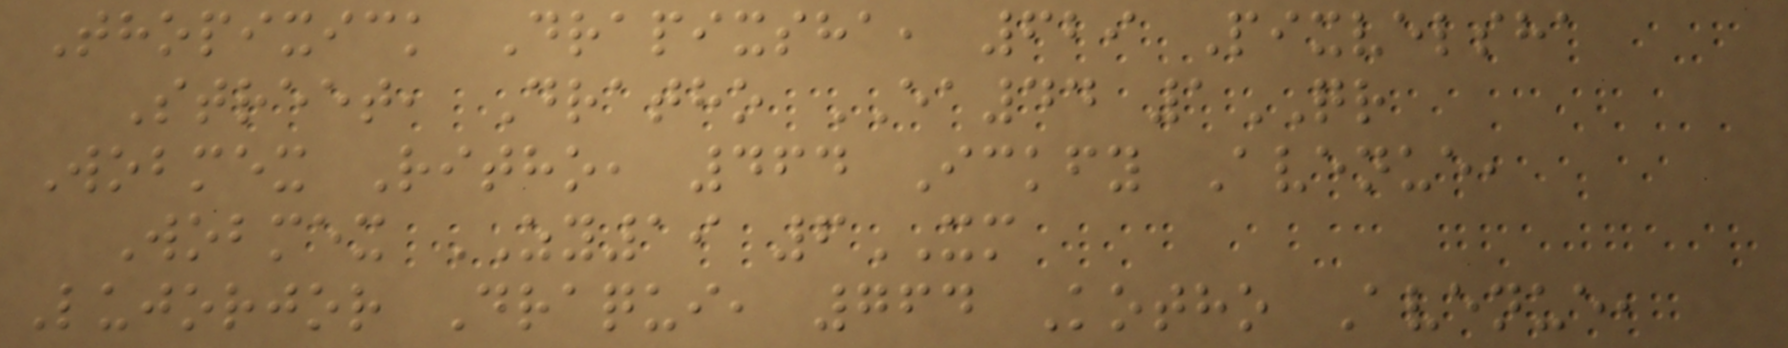Thopixick Drapixsha, 629 Pixvelsha
Street, Dratho EA44 1QR
Wobmex Ritho, 464 Ickfy Avenue,
Wobmex ZY19 6XM
Lujorjor Draqui, 764 Kotho Avenue,
